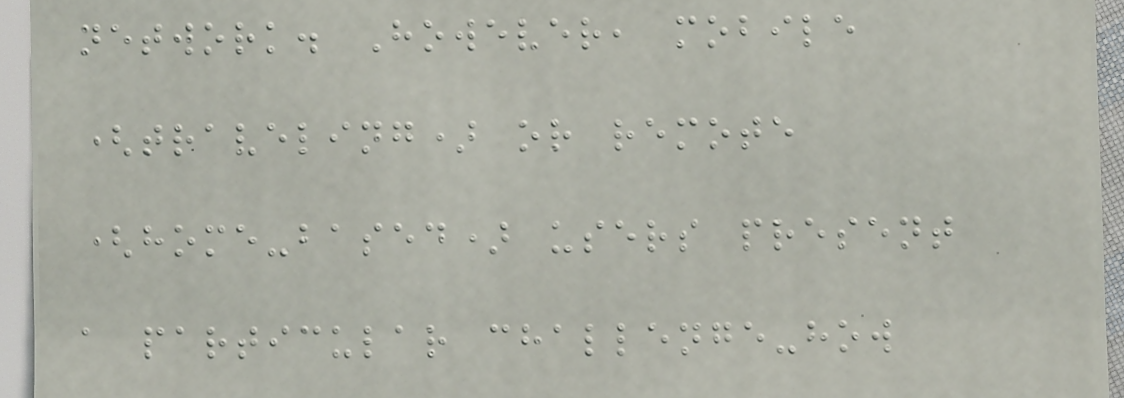network. However, mobile
(traveling) or remote
(home-based) users present
a particular challenge-how
